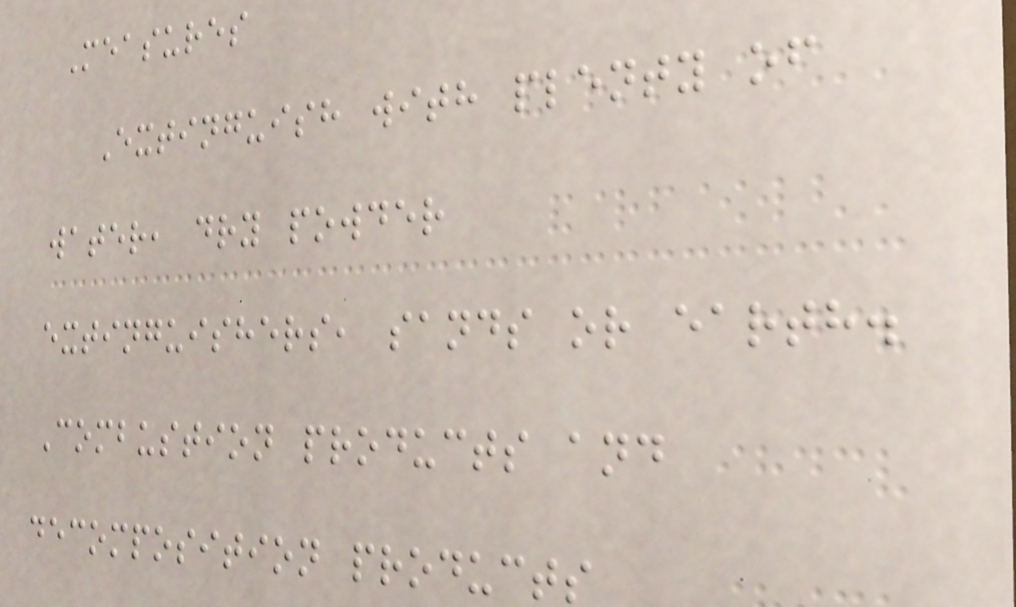Measures
Extinguish with plenty of
water, dry powder
extinguishers, sands or earth.
Combustion products and
decomposition products
